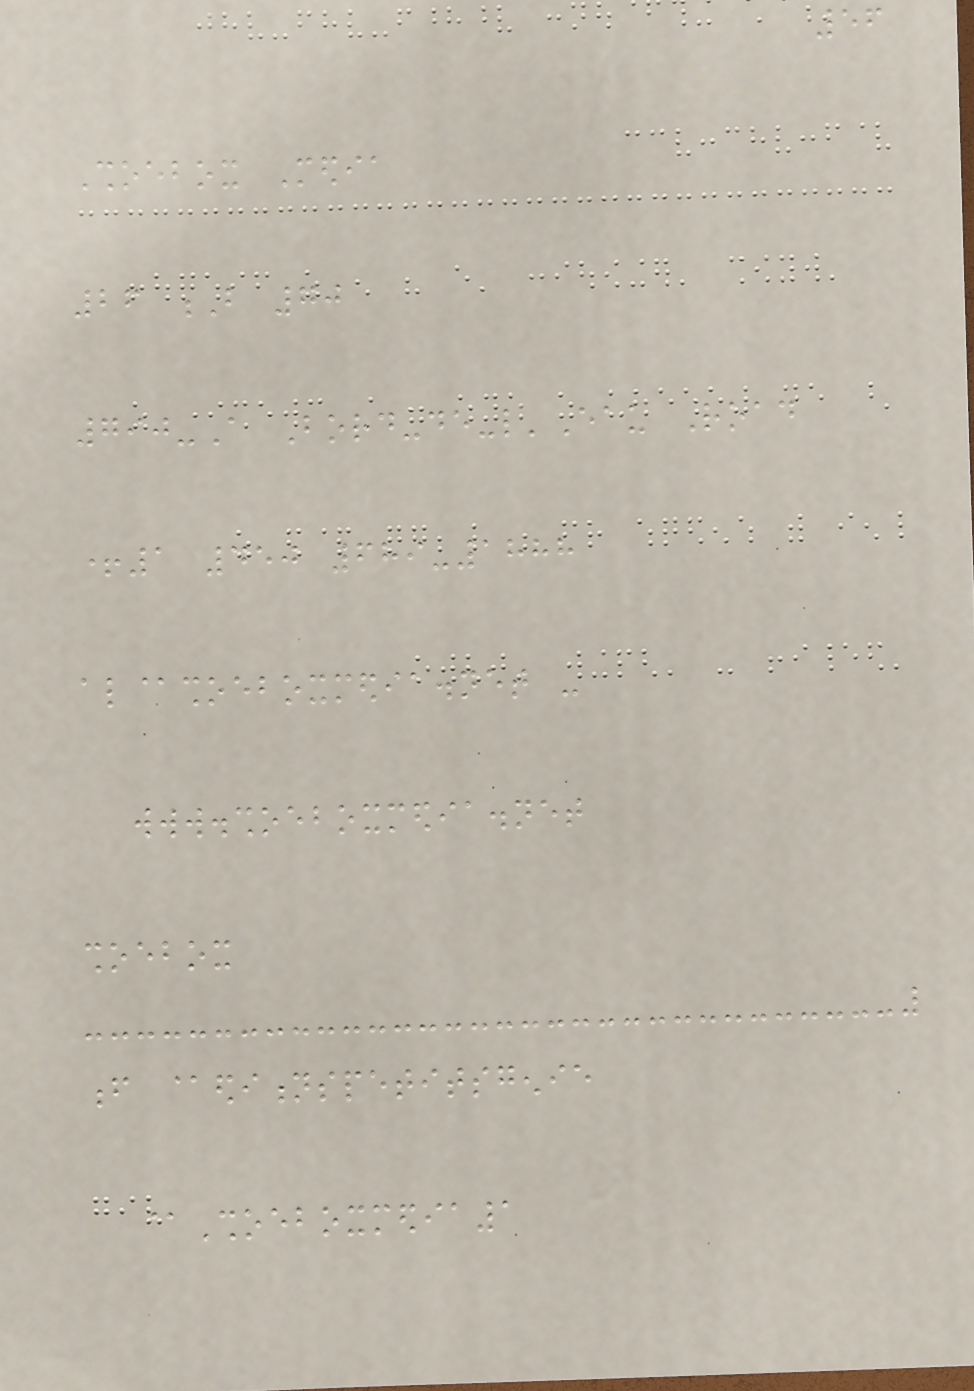56
Shoebox Media
26 B 70
790-A Bord-de-l'Eau Road
+1 450 689-1888
al@shoeboxmedia.net -
www.shoeboxmedia.net
shoebox
f @editionspetitsgenie
@Shoeboxmedia1
